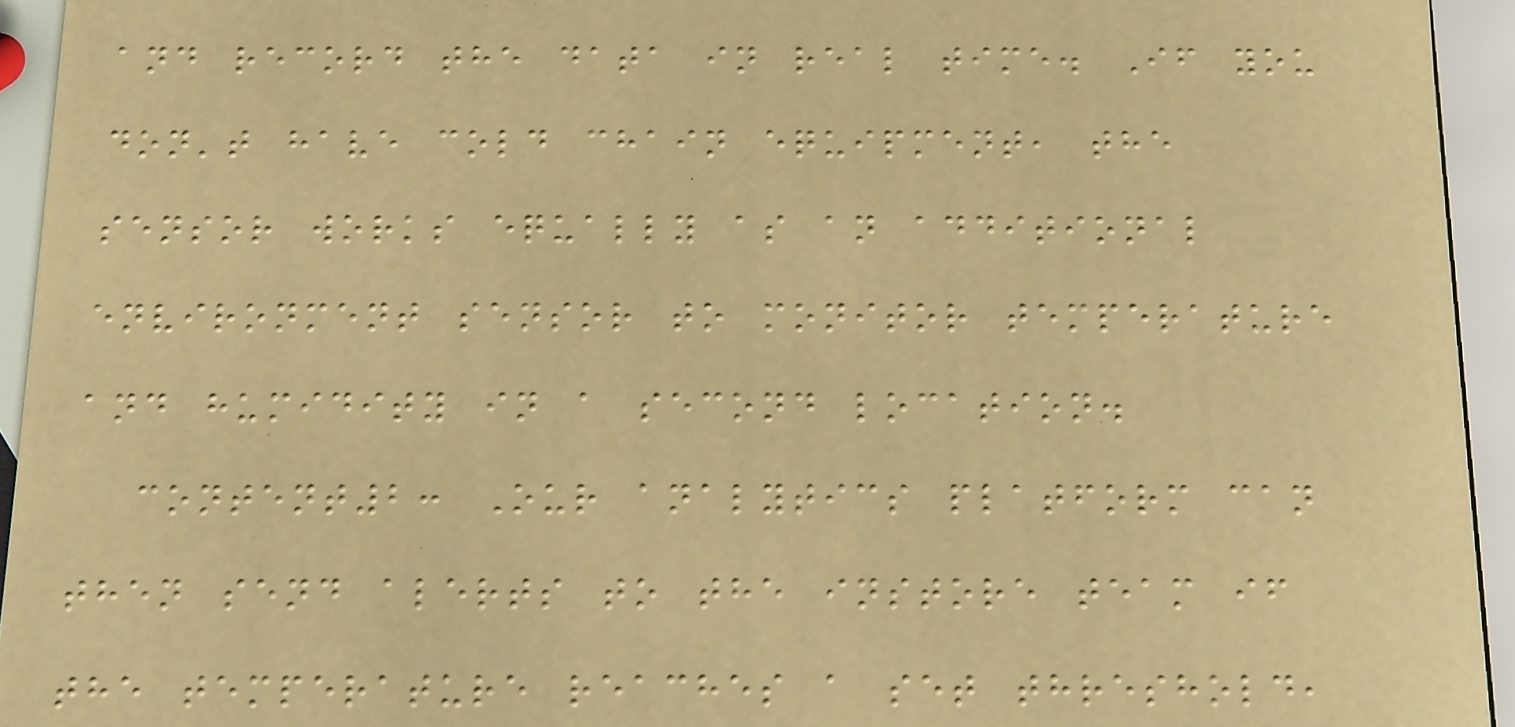and record the data in real time. If you
don't have cold chain equipment, the
sensor works equally as an additional
environment sensor to monitor temperature
and humidity in a second location.
content2: Our analytics platform can
then send alerts to the instore team if
the temperature reaches a set threshold,
